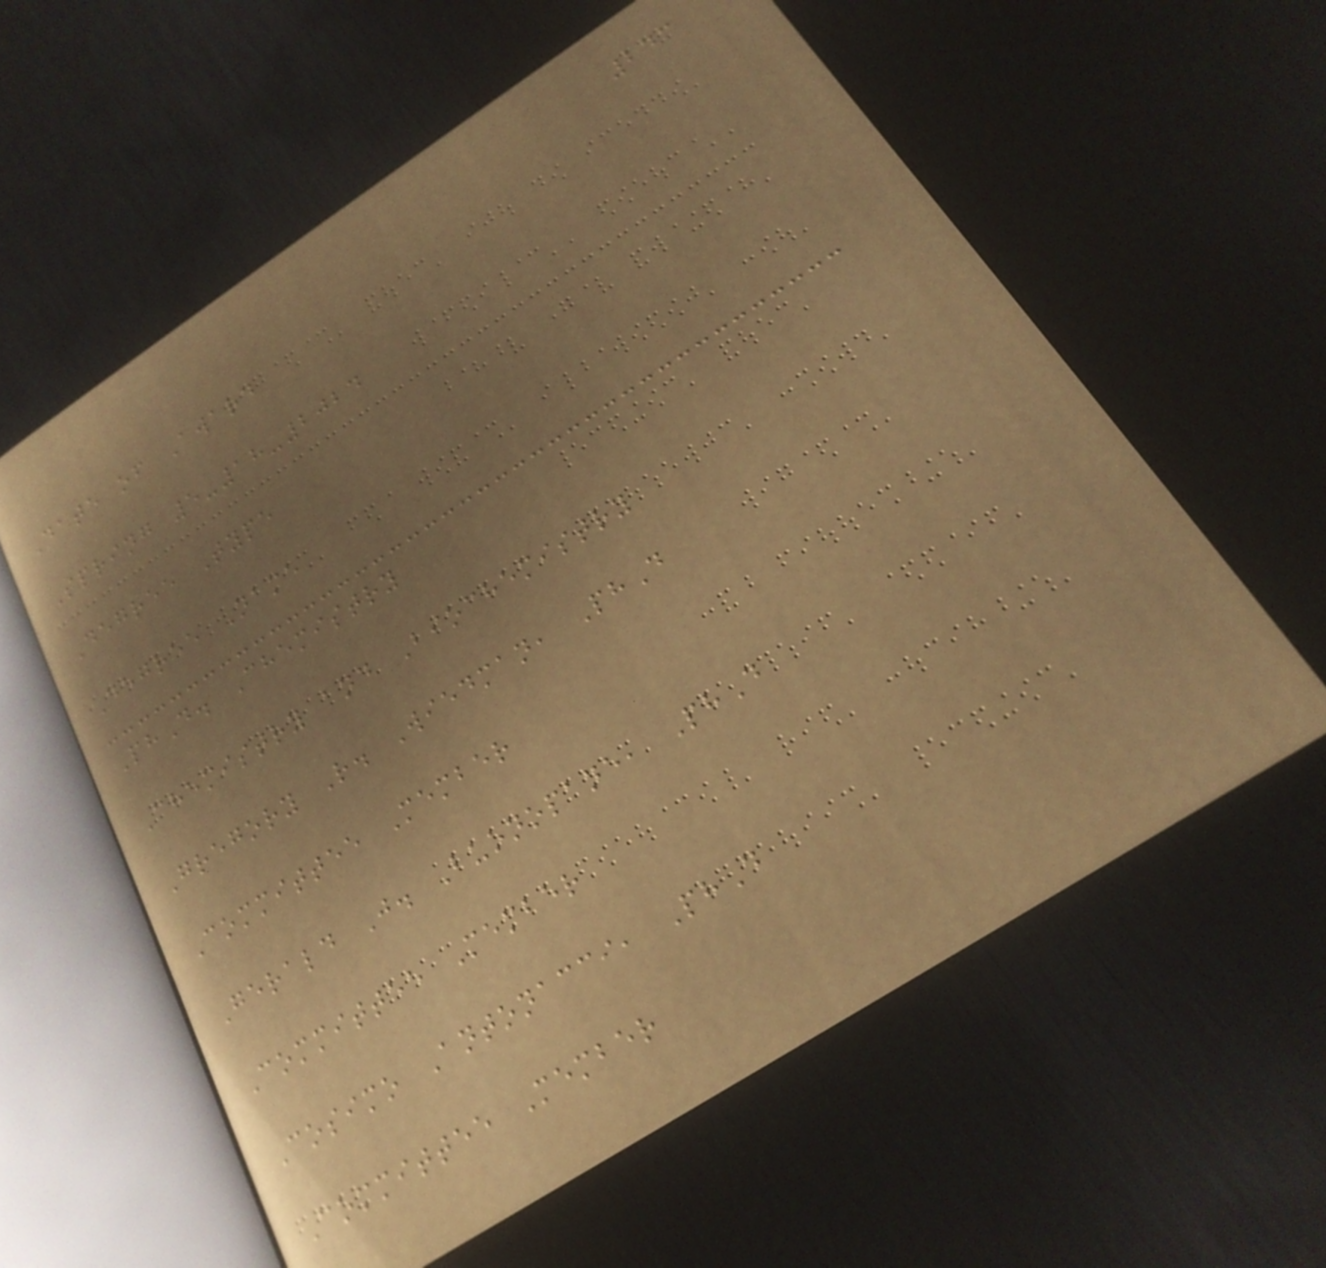243
Date of Award
Spring 5-18-2024
Degree Type
Degree Name
PhD. Chemistry
Chemistry and Biochemistry
Gregory R. Wiedman, PhD
Committee Member
Gerald J. Buonopane, PhD
Committee Member
Cosimo Antonacci, PhD
Committee Member
